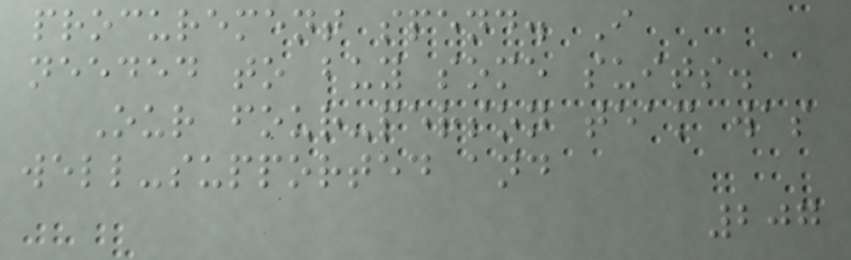procurement spend. I
needed to buy some suits.
Our four-person team was
well-supported and
207
